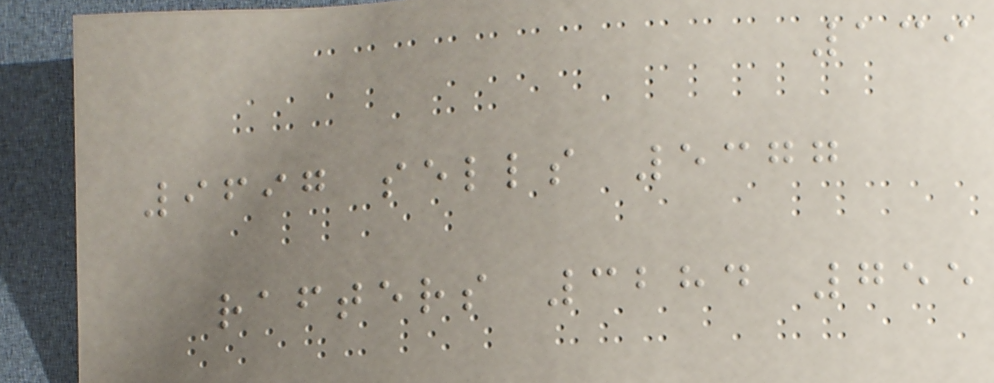139
9697 sells 5377
rafters 3284 755
